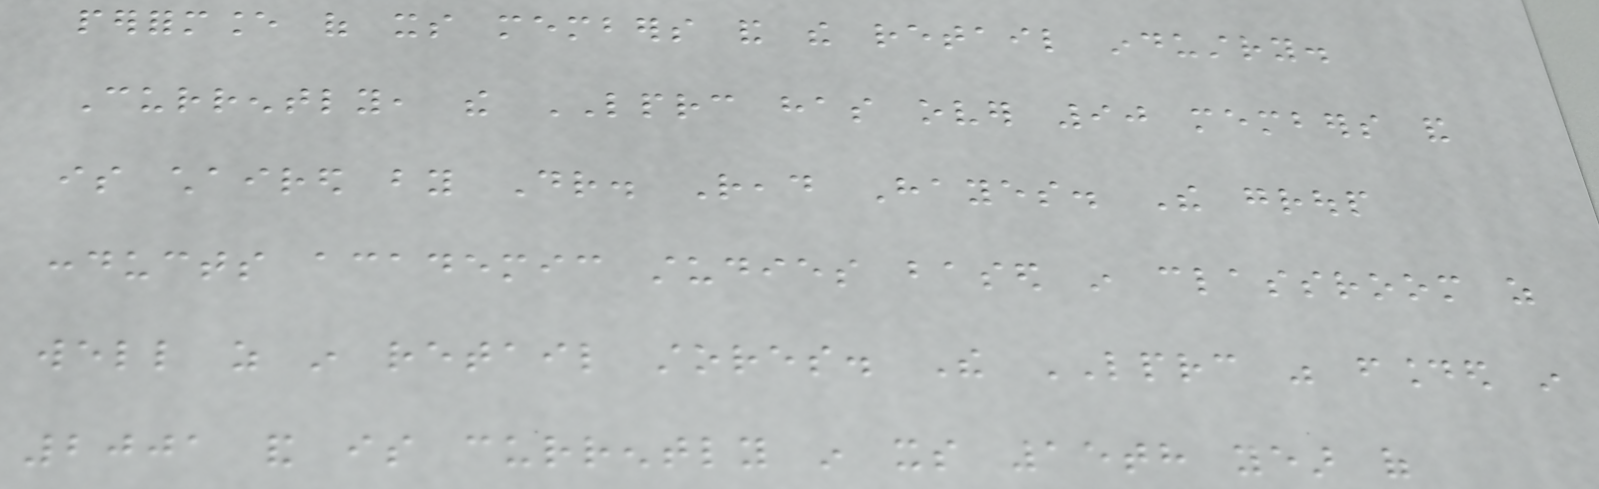performance of its members and the retail industry.
Currently, the LPRC has over 90 members and
is chaired by Dr. Read Hayes. The group
conducts academic studies based in classroom as
well as in retail stores. The LPRC was founded in
2001 and is currently in its 15th year of
